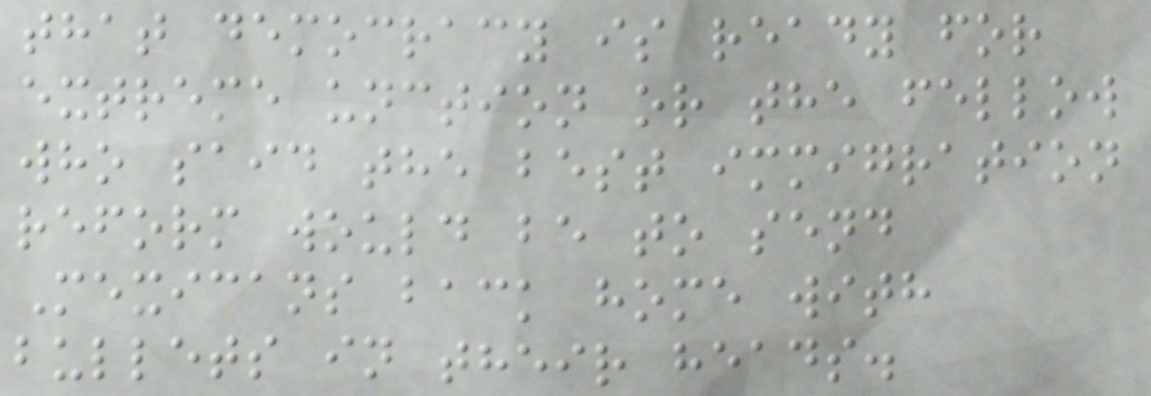that democracy is ready for
extreme unction or the fellow
who said the best immigration
reform would be to send
Mexicans back home with
bullets in their heads.
